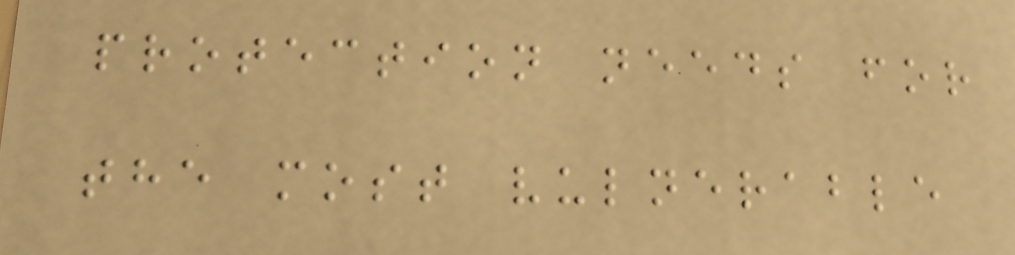protection needs for
the most vulnerable
